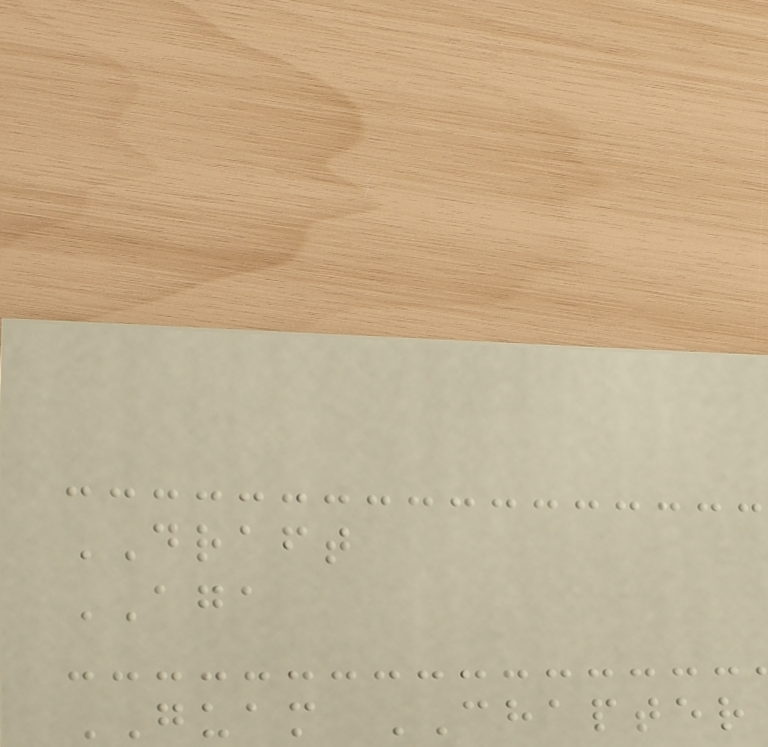DRAFT
AGA
GUAM CHAPTER
